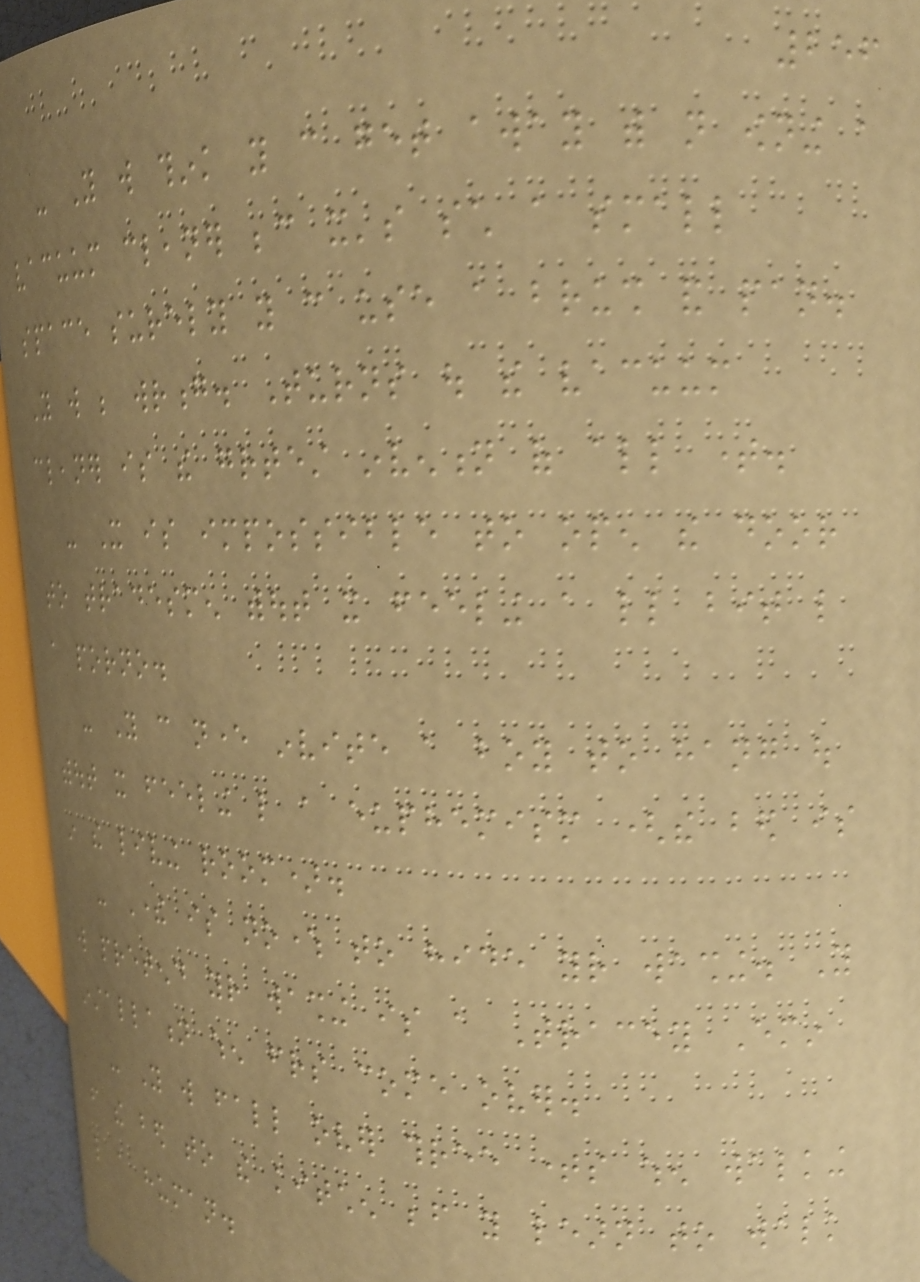256
- You will think you can get away with not owning a
vacuum cleaner because it's such a small
space surely you can use a brush and pan.
You will be wrong. Turns out the vacuum
cleaner is the greatest invention of all time.
- It is impossible to open the door
to tradesmen without it feeling a little bit like
a porno.
- You can never invite a boy to hang out
without it feeling like a euphemism (the bed is
in the living room).
- There is nowhere to hide your washing. You
will pretend your washing is a Tracey Emin
installation when friends come over.
- You will fall over three times when walking
from the bed to the kitchen before you learn to walk
like a human.
